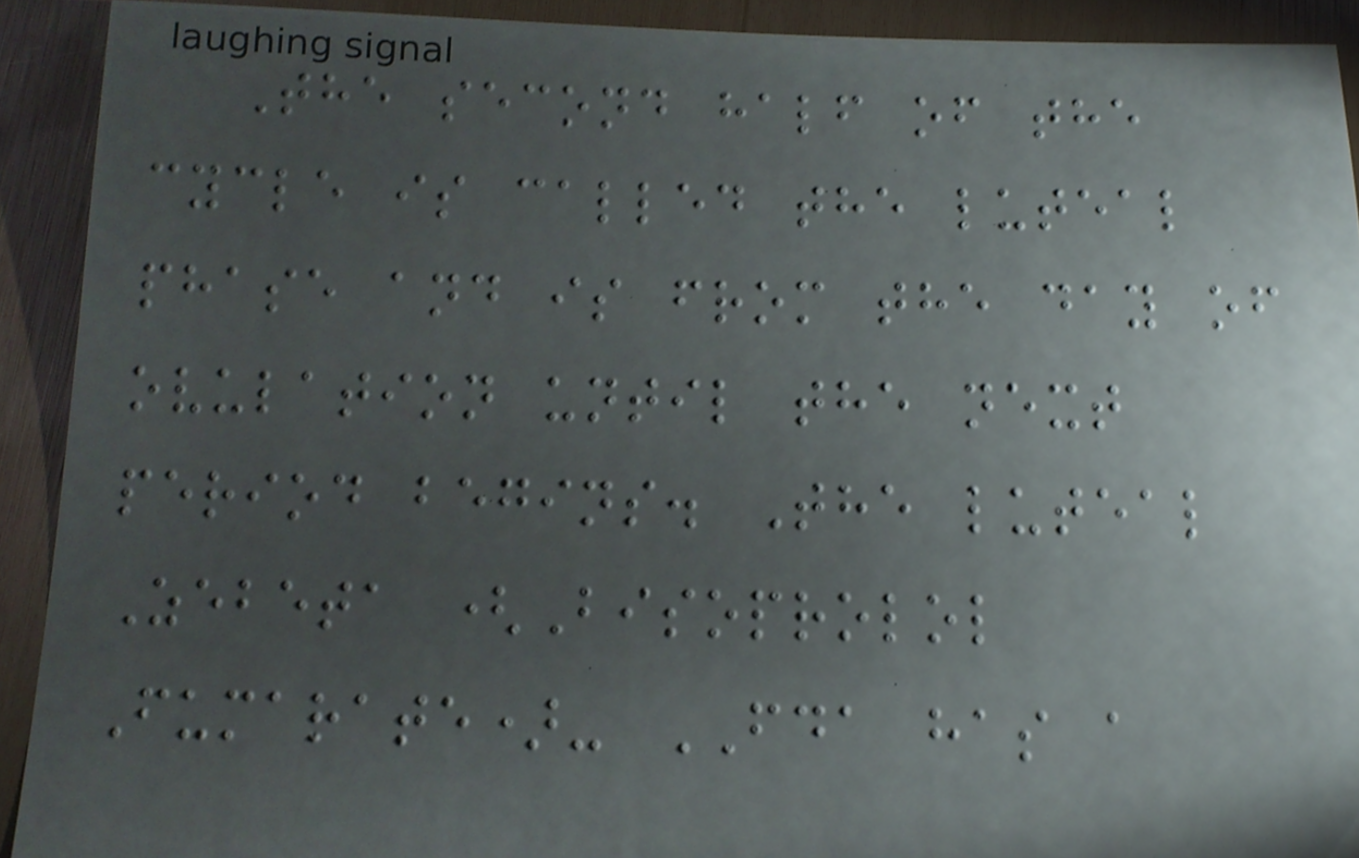The second half of the
cycle is called the luteal
phase and is from the day of
ovulation until the next
period begins. The luteal
Zebeta (Bisoprolol
Fumarate)- FDA has a
